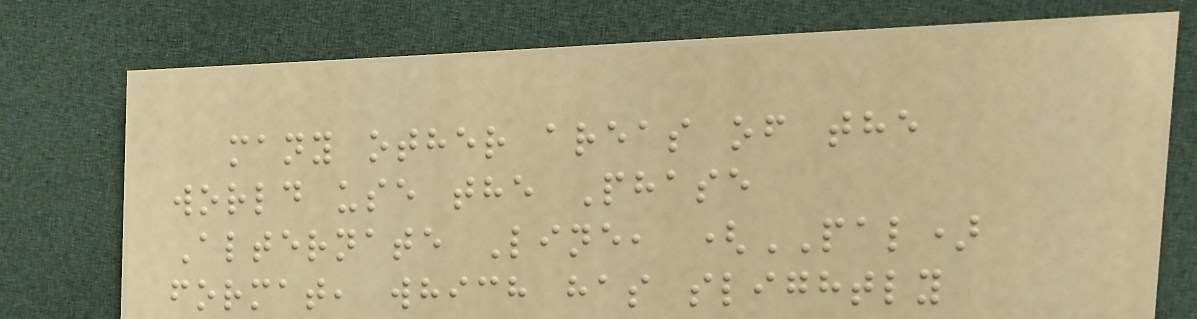many other areas of the
world use the Phase
Alternate Line, (PAL)
format, which has slightly
